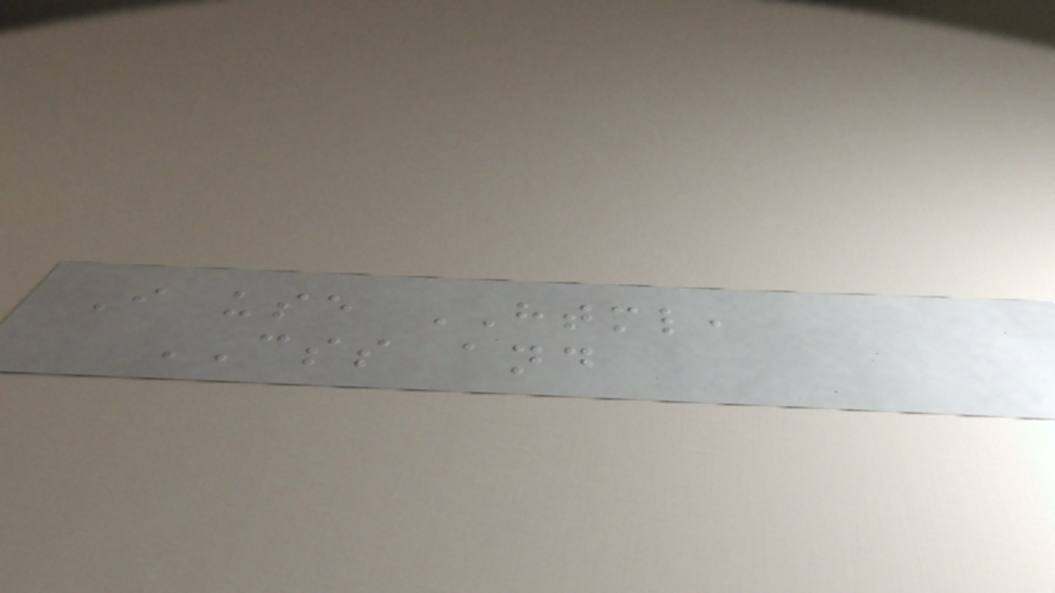I use HTML,
CSS and
